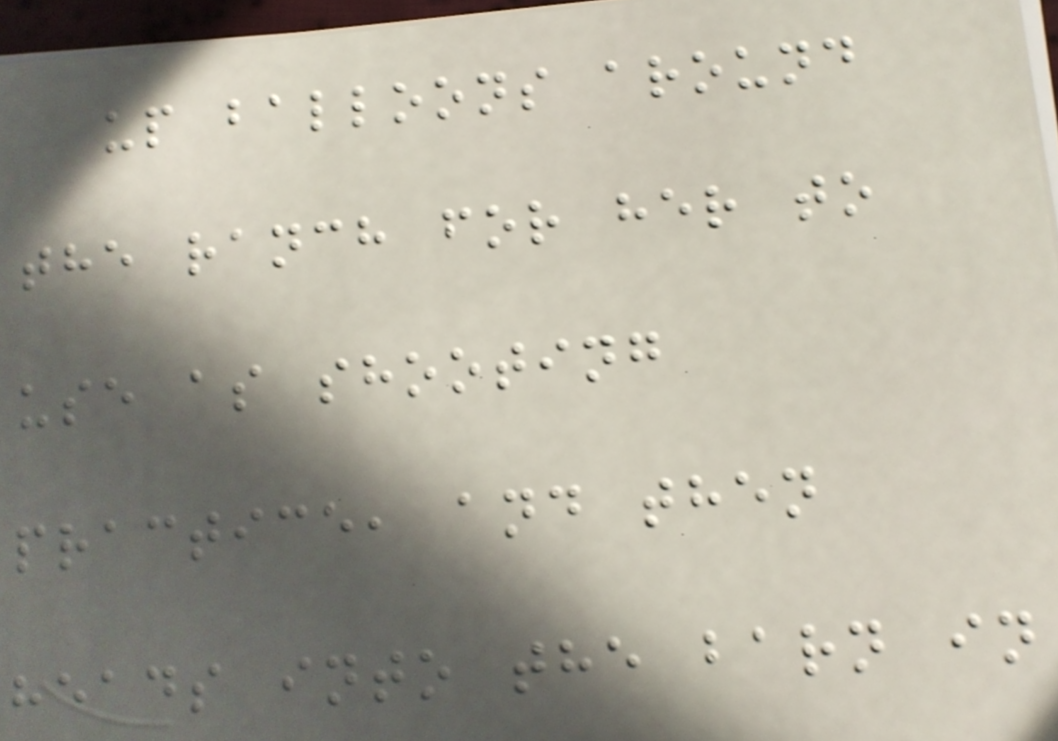up balloons around
the ranch for her to
use as shooting
practice, and then
heads into the barn in
